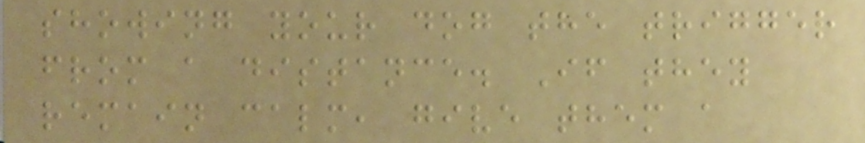showing your dog the trigger
from a distance. If they
remain calm, give them a
